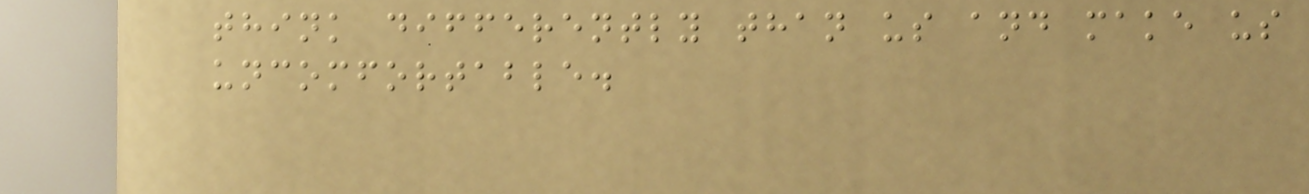think differently than us and make us
uncomfortable.
